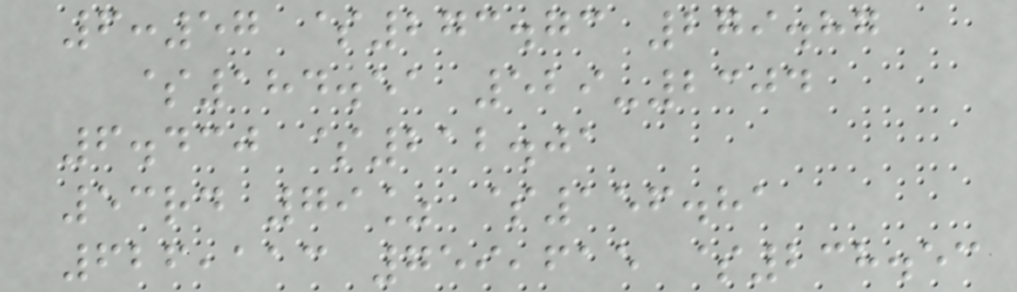6:57 $273.73 279.87
$184.51 529-2304
6.430 $212.01
53rd 79% $156.81
626,113 759,615 $238.53
